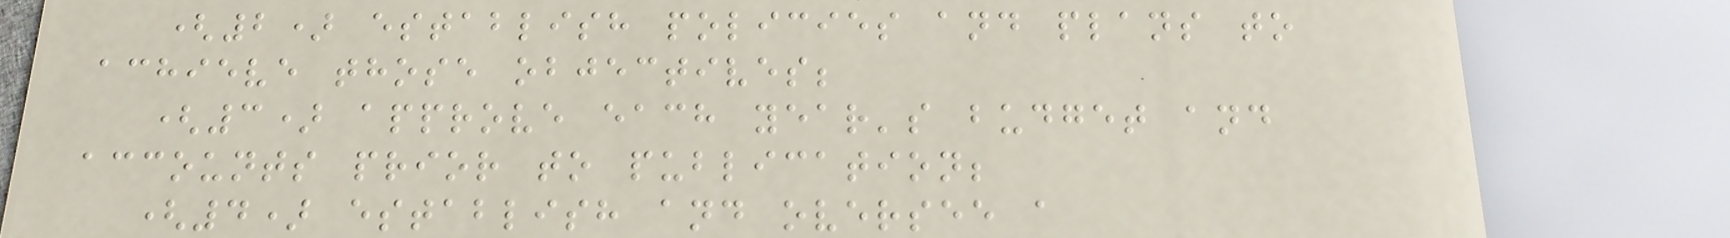(2) establish policies and plans to
achieve those objectives;
(3) approve each year's budget and
accounts prior to publication;
(4) establish and oversee a
